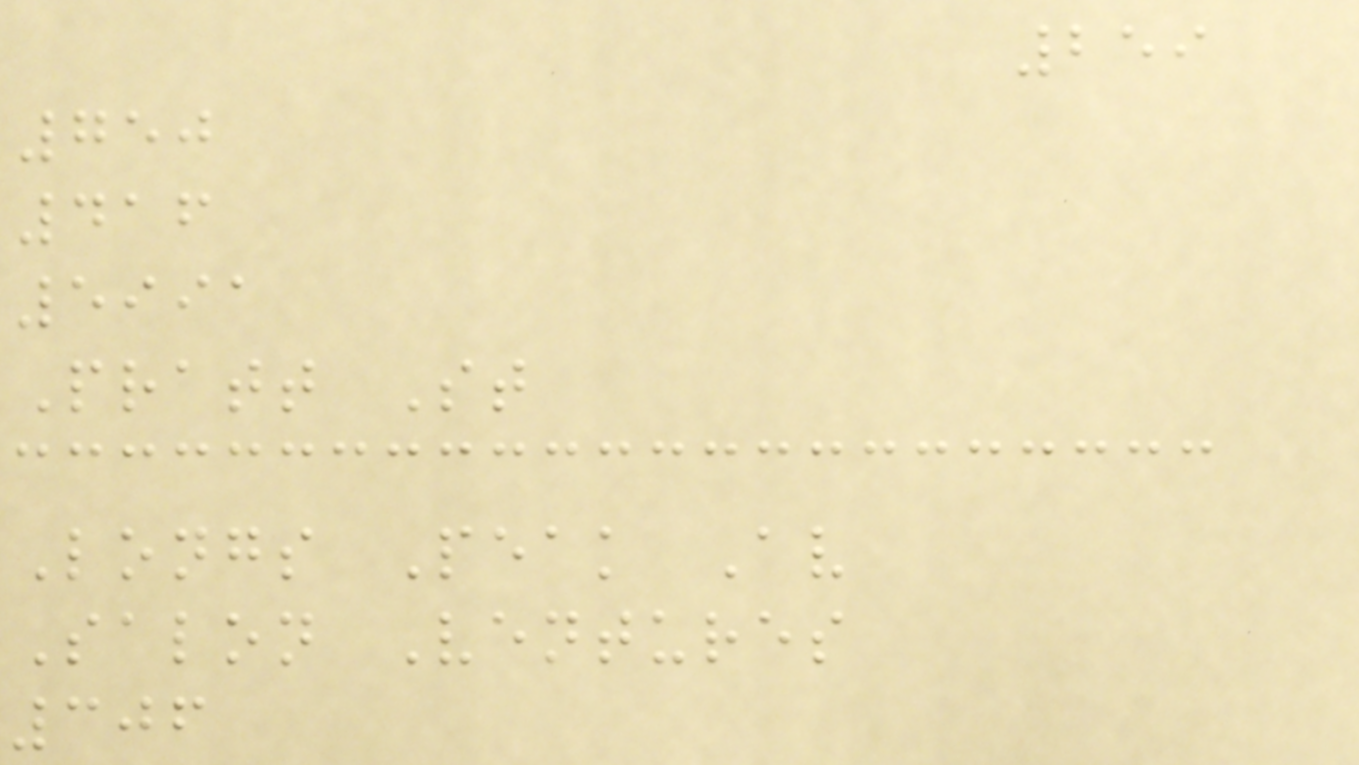259
750
416
5991
Pratt St
Longs Peak Av
Salon Ventures
306
